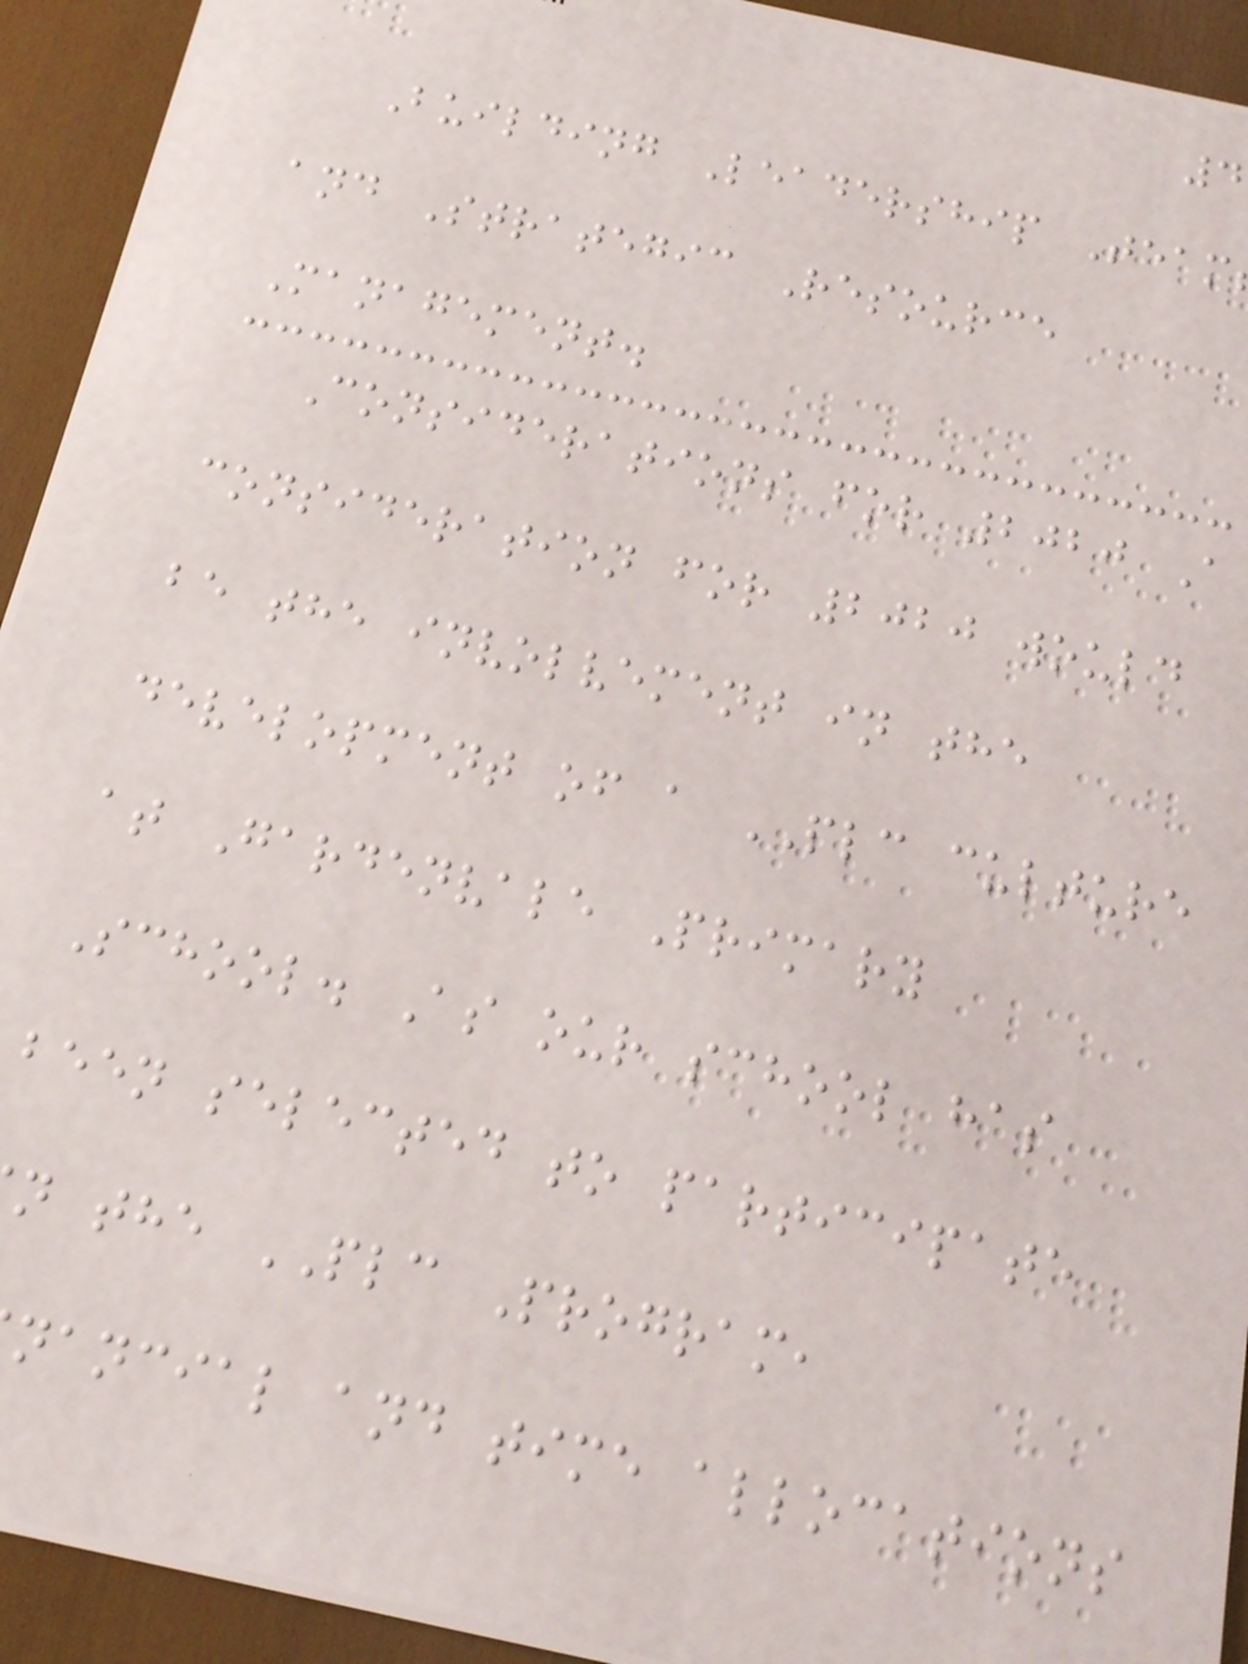Building Leadership Team
and Strategic Resource
Management.
Considerations for 2020 A
consideration for 2020 would
be the involvement in the
development of a PLC culture
at Gardenvale Primary
School. As our school has
been selected to participate
n the PLC Program,
nancial and time allocations
